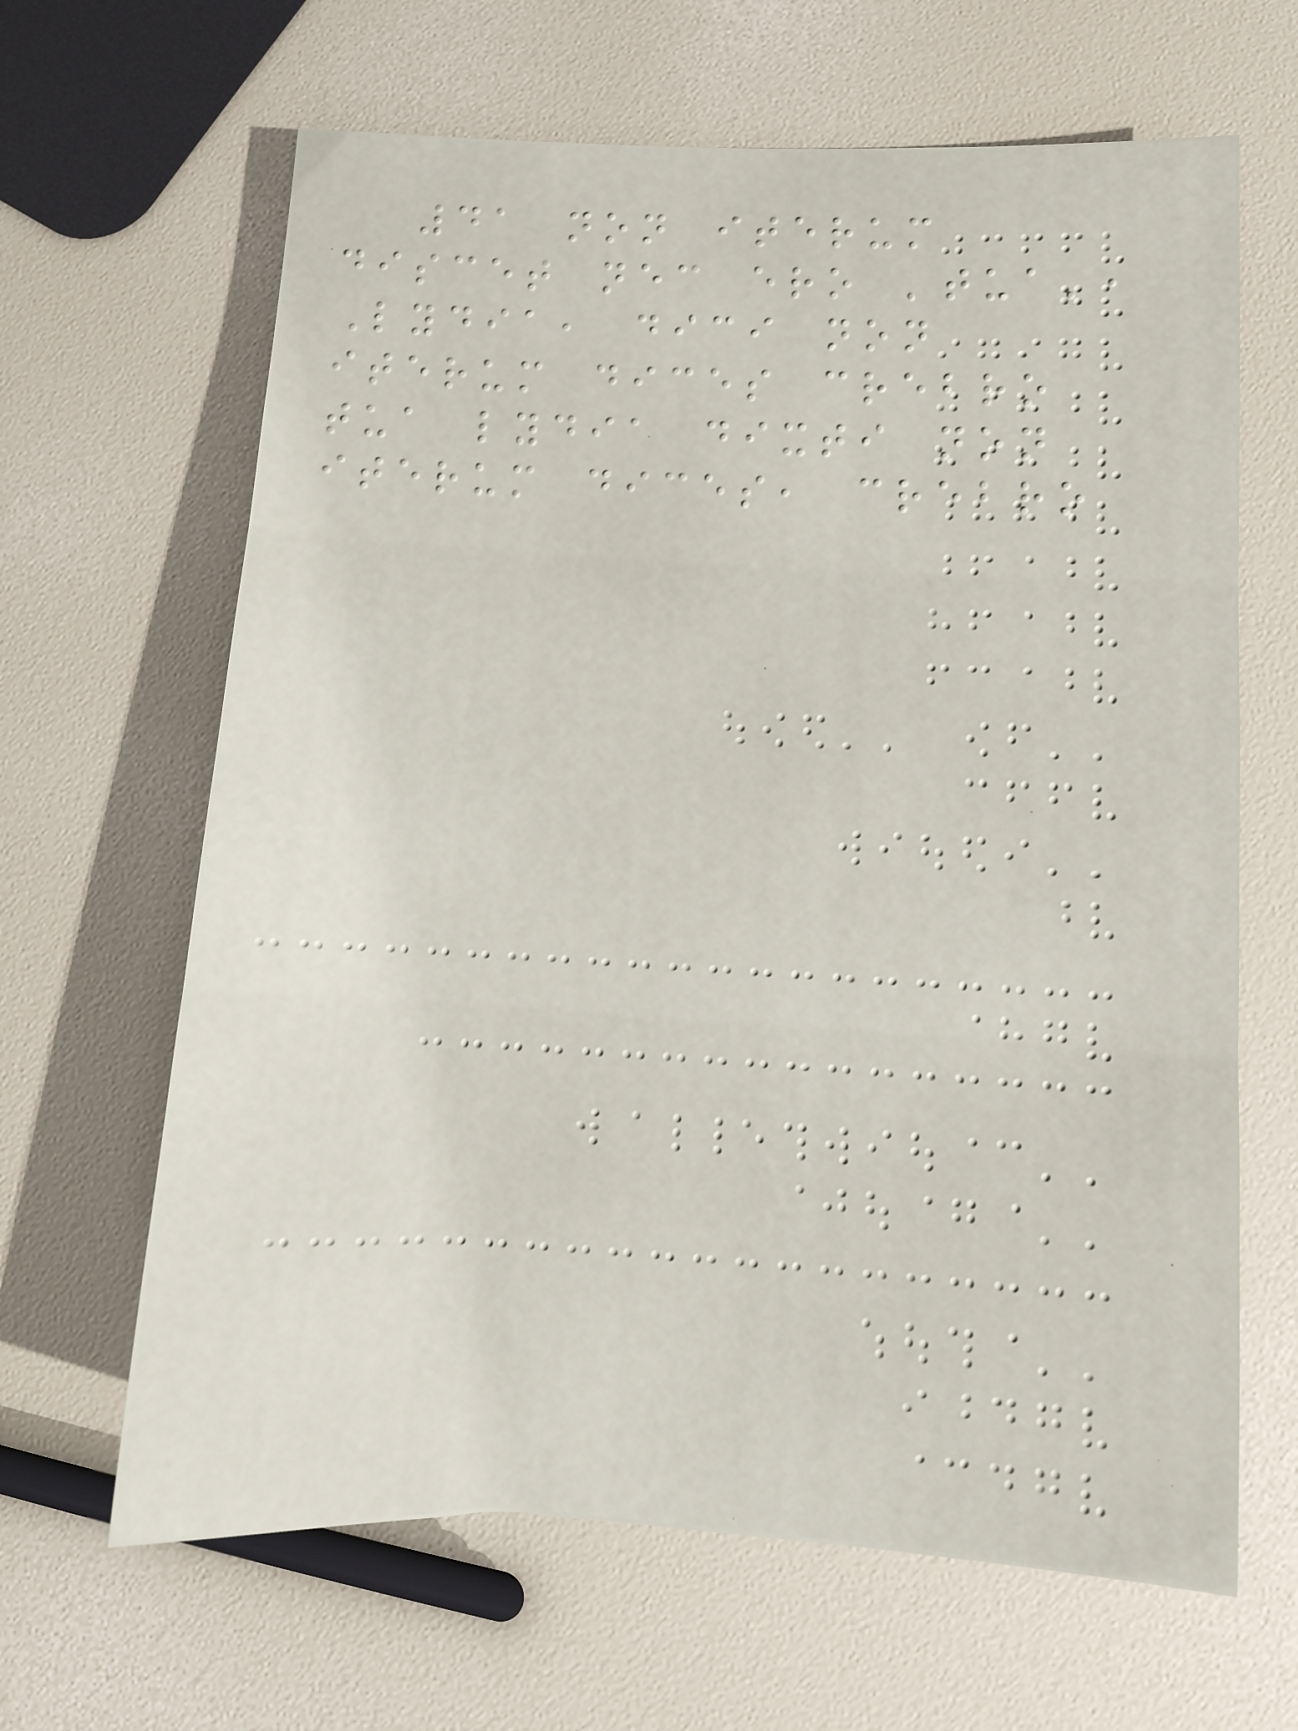41 non iterum
discet nec ero 'tua',
Lydia, dici non
iterum dices crebro
tua lydia dixti non
iterum dices, crebro
